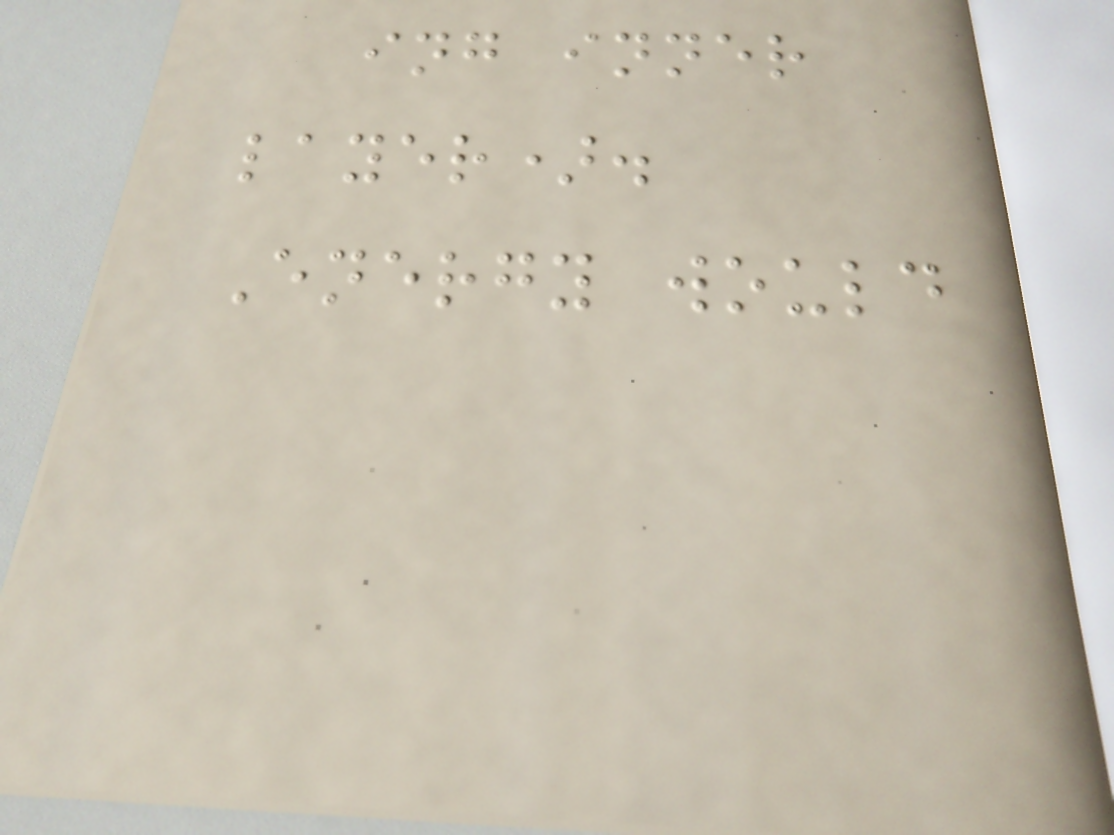ing inner
layer).
Energy would
